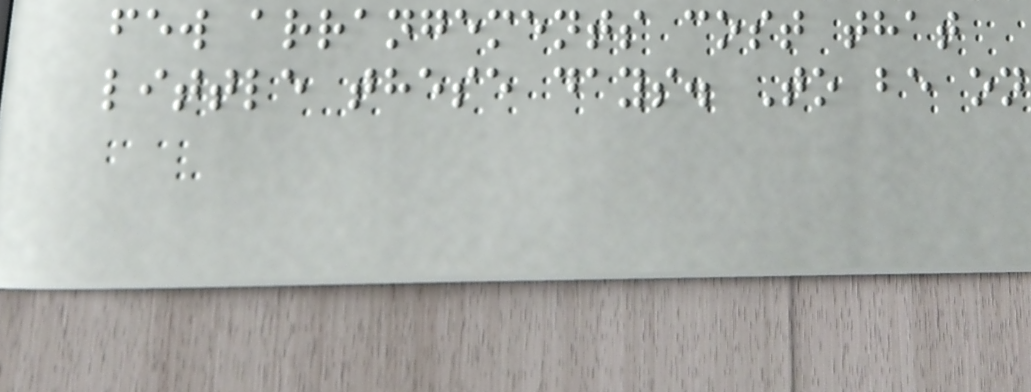few arrangements cost that
little these days. To be on
